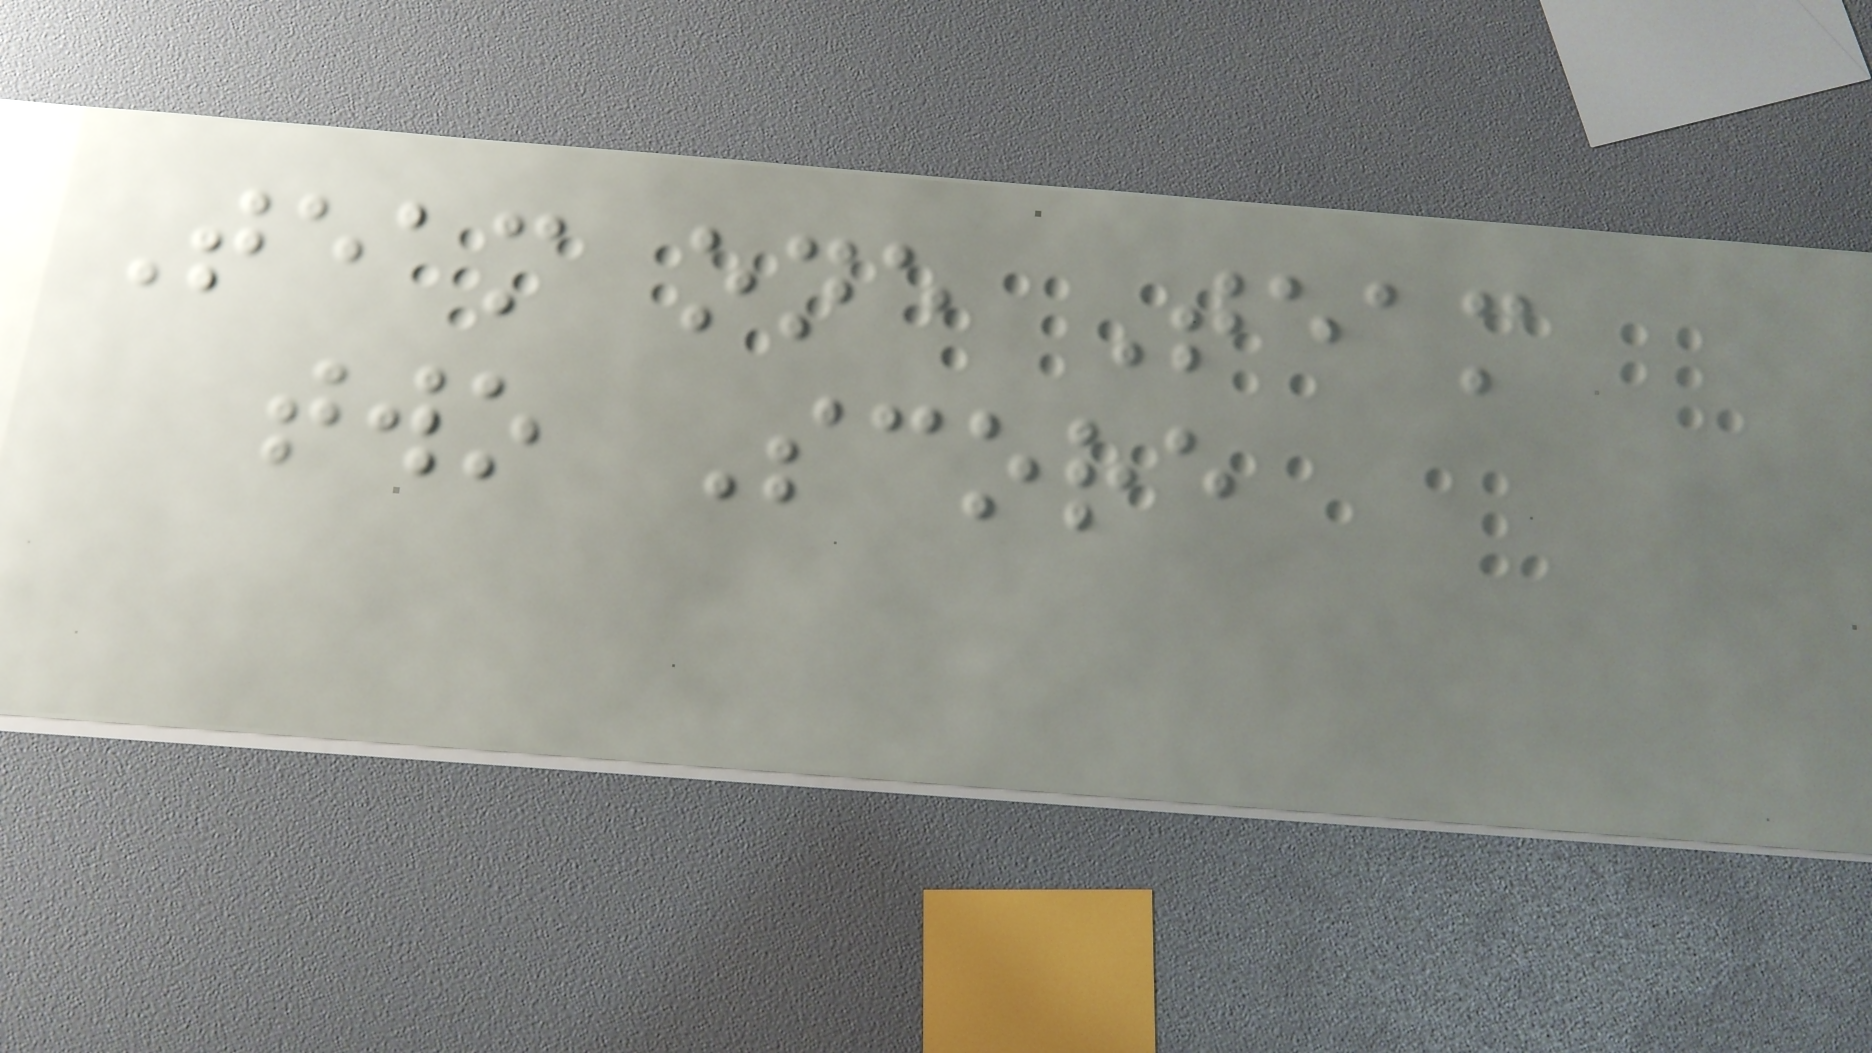Team one Team
two Score
